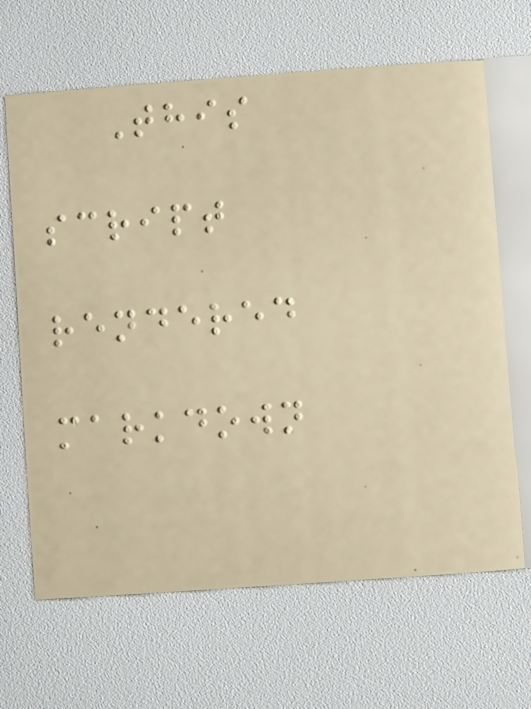This
script
rendered
markdown
